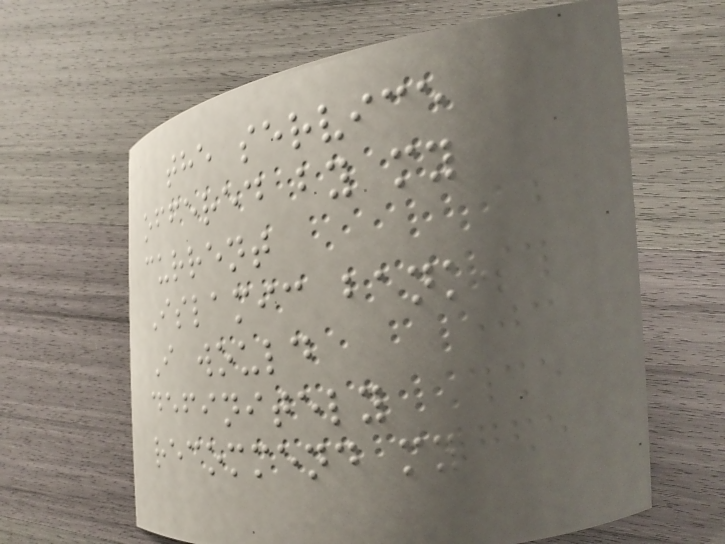the service
offered by my
current
Islamic bank.
I would
definitely
recommend my
